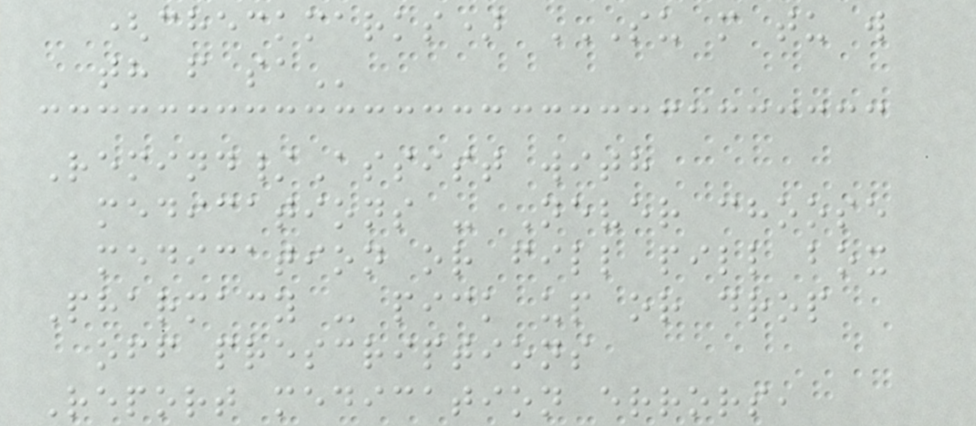(checkmarks) SU M TU W
TH F SA
Remind/Assist with
medications - Never choose
medication or fill pill box
Pharmacy - pick up or drop
off prescriptions
Report medication errors,
